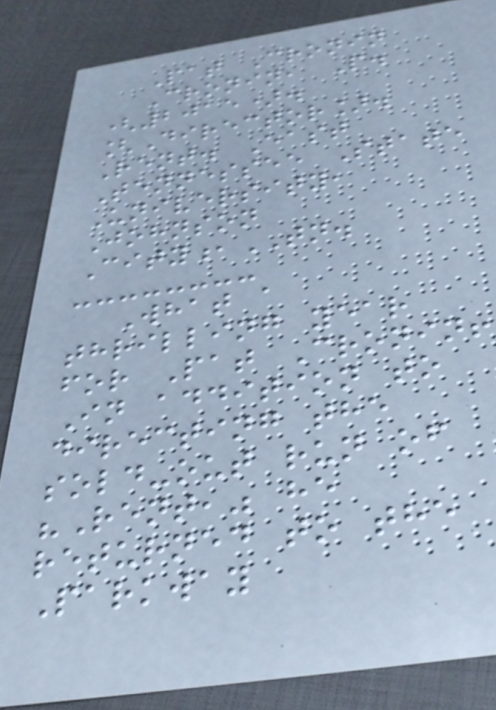Pat Cronin
Cronin, P.
(2015).
[Director].
Rent. East
Tennessee State
University,
Johnson
City,TN.
What a
thrilling year
for Pat Cronin!
In addition to
directing the
sold-out run of
"Rent," he
returned to the
Parkway
